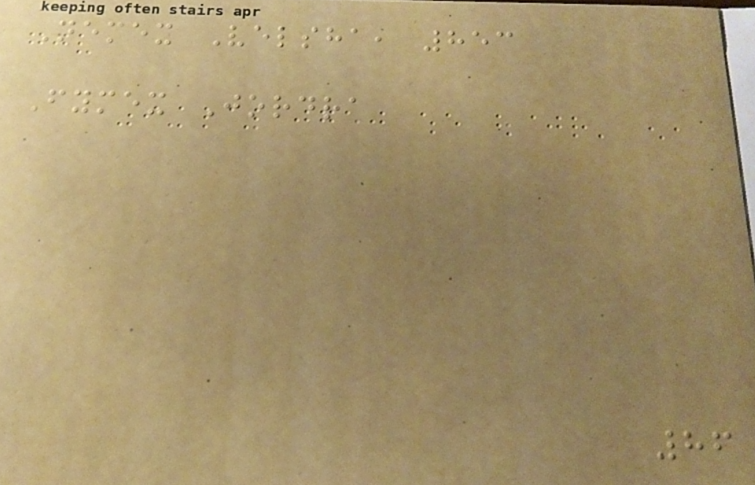Nemex Velsha, 853
Fymex Jordra
86
